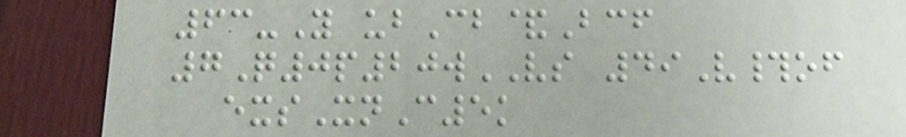63-Y ubCb&Bcf
7Q0p20wVS 49V#of
exsXnC5k
